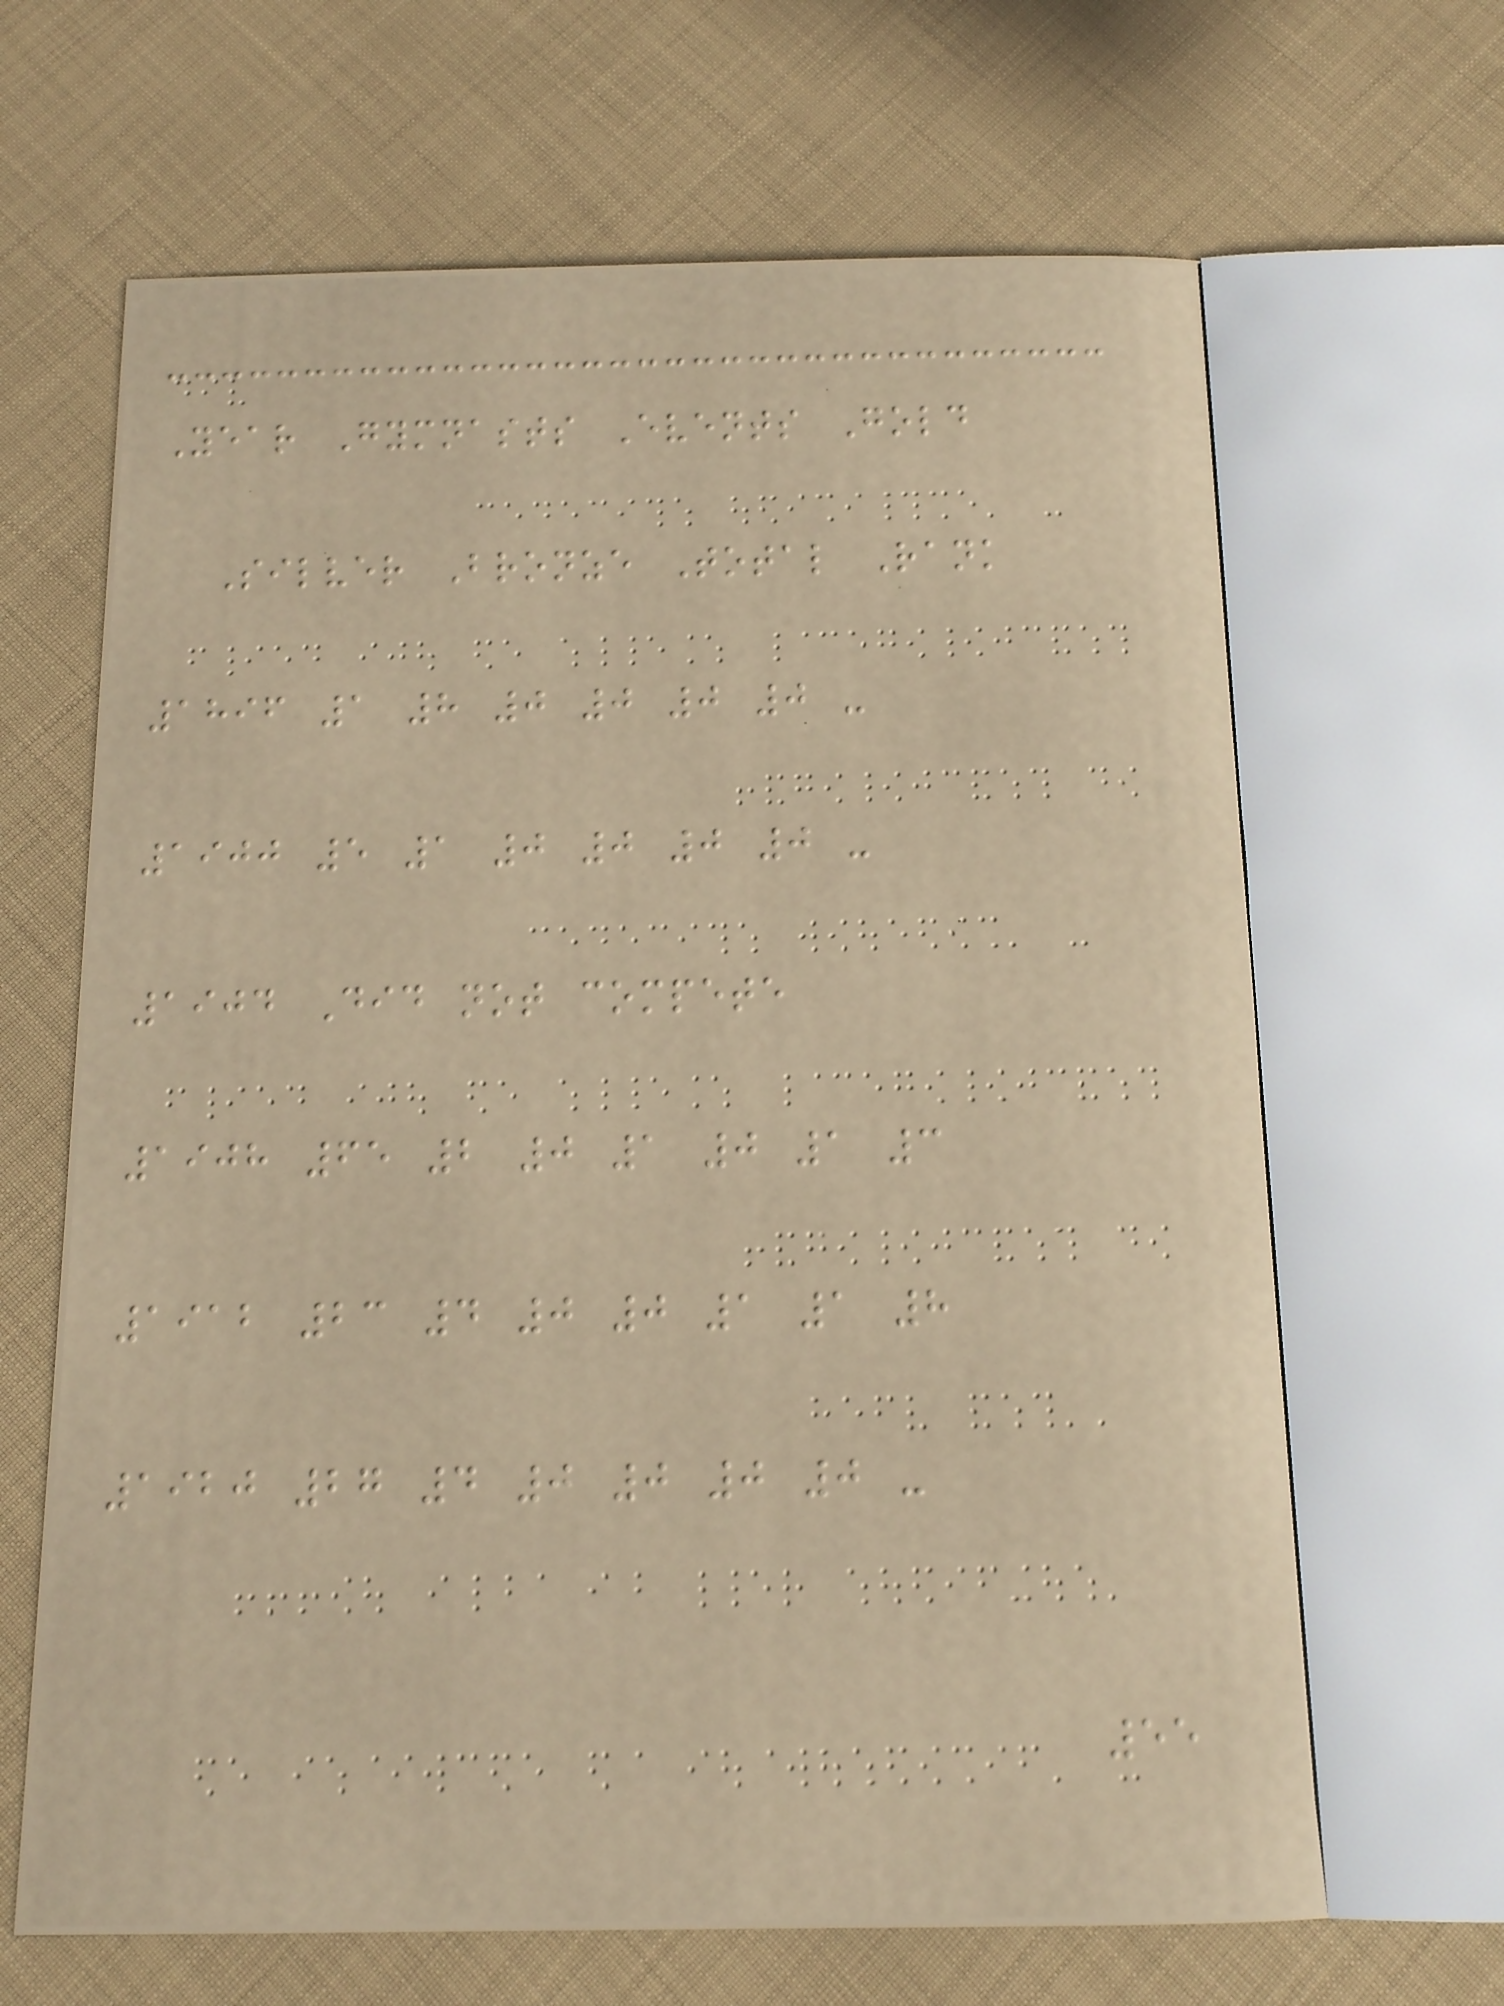Year Gymnasts Events Gold
Silver Bronze Total Rank
1896 1 8 0 0 0 0 -
1900 5 1 0 0 0 0 -
1904 Did not compete
1908 65 2 0 1 0 1 3
1912 23 4 0 0 1 1 8
1920 27 4 0 0 0 0 -
55
